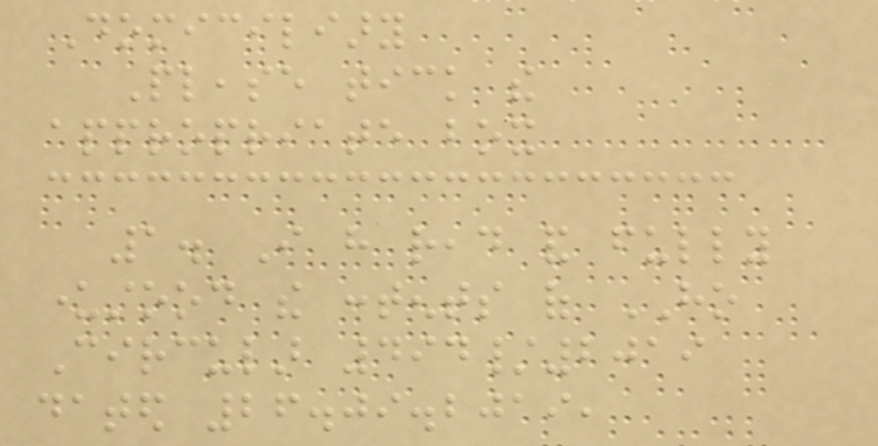Domiciliary
Please tick the
appropriate box
1. I have read and fully
understood the contents of HO
Circular 494/2019
dated 26.09.2019,
